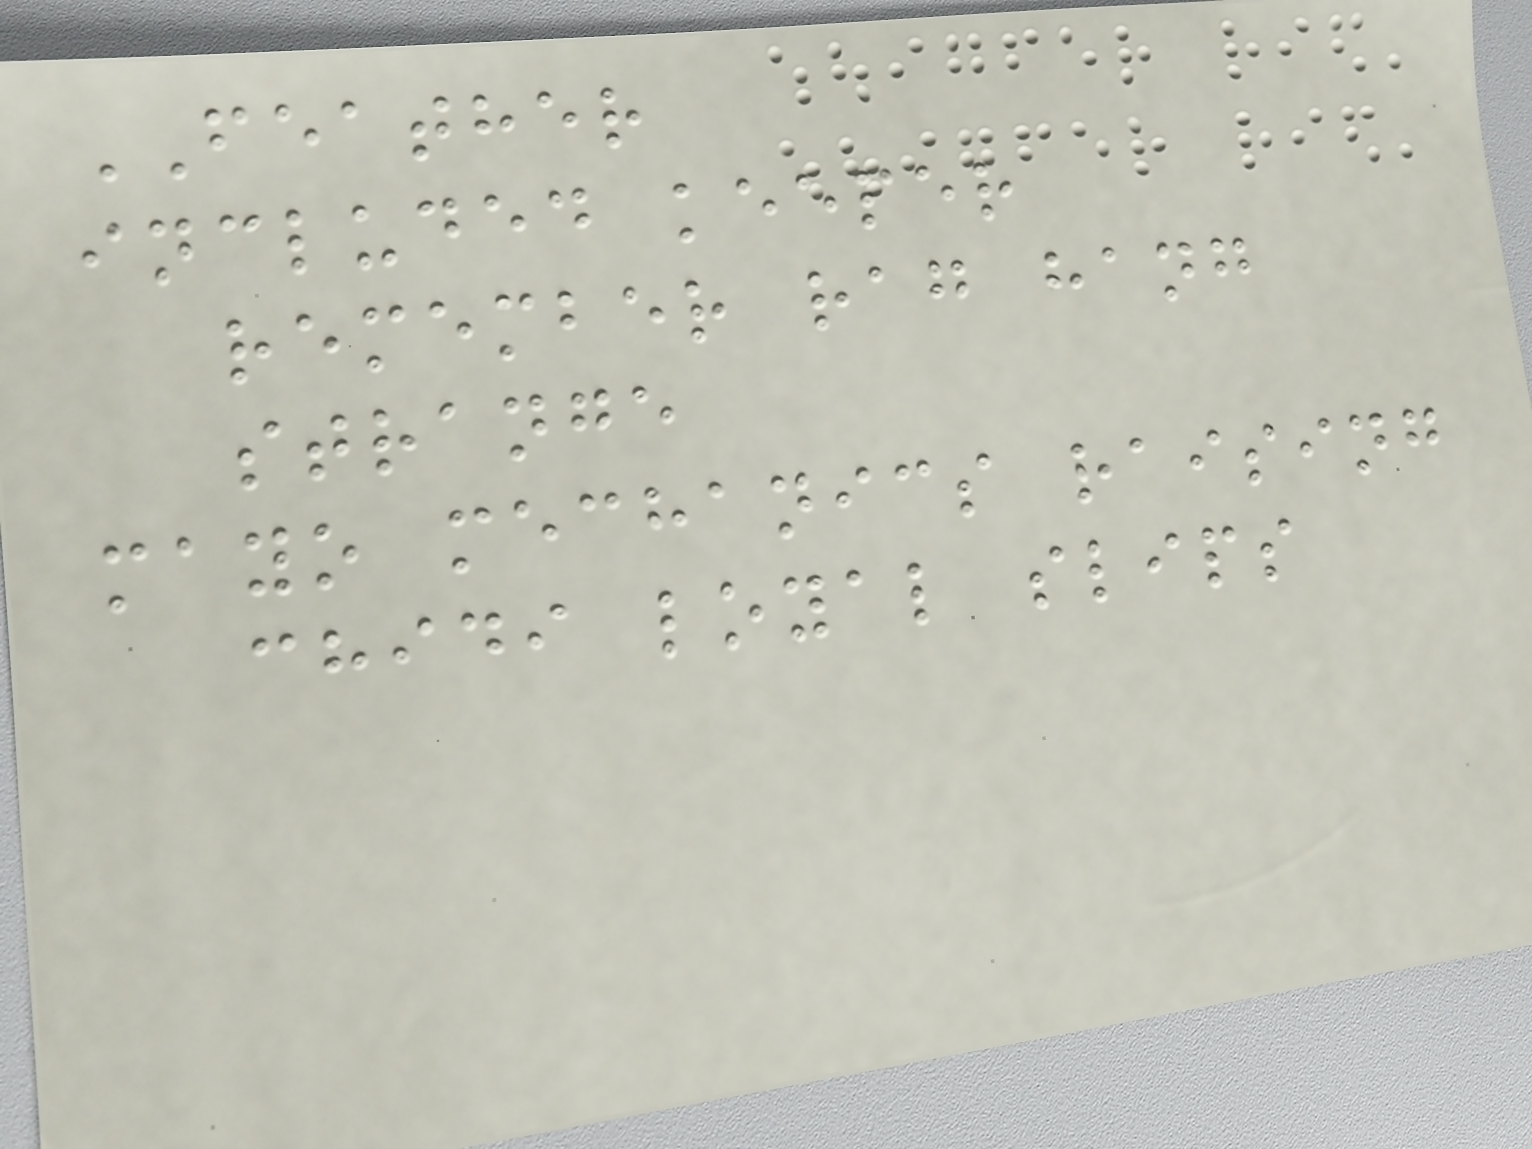FEATHER
included keeper
remember rag hang
strange
mayo mechanics raising
chidi loyal slips
